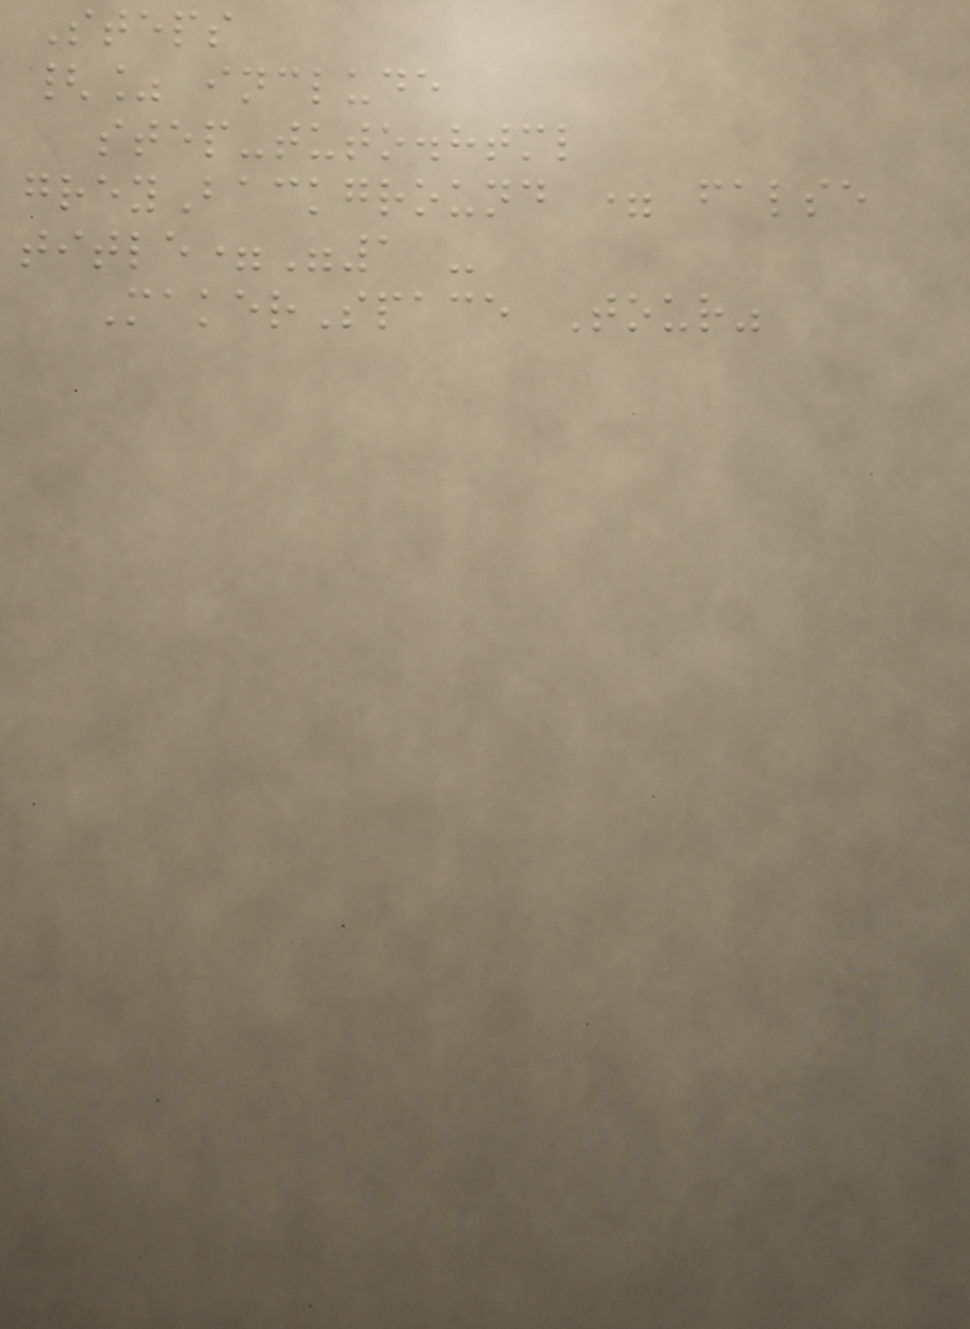Steps
{% include
step-tuto.html
greyBackground = false
title="1 -
MakerSpace Tour"
